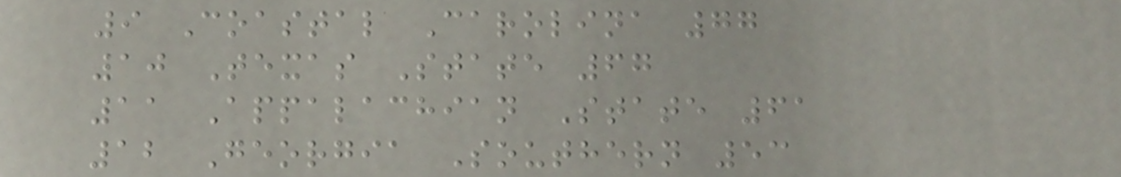9 Coastal Carolina 77
10 Texas State 67
11 Appalachian State 61
12 Georgia Southern 53
